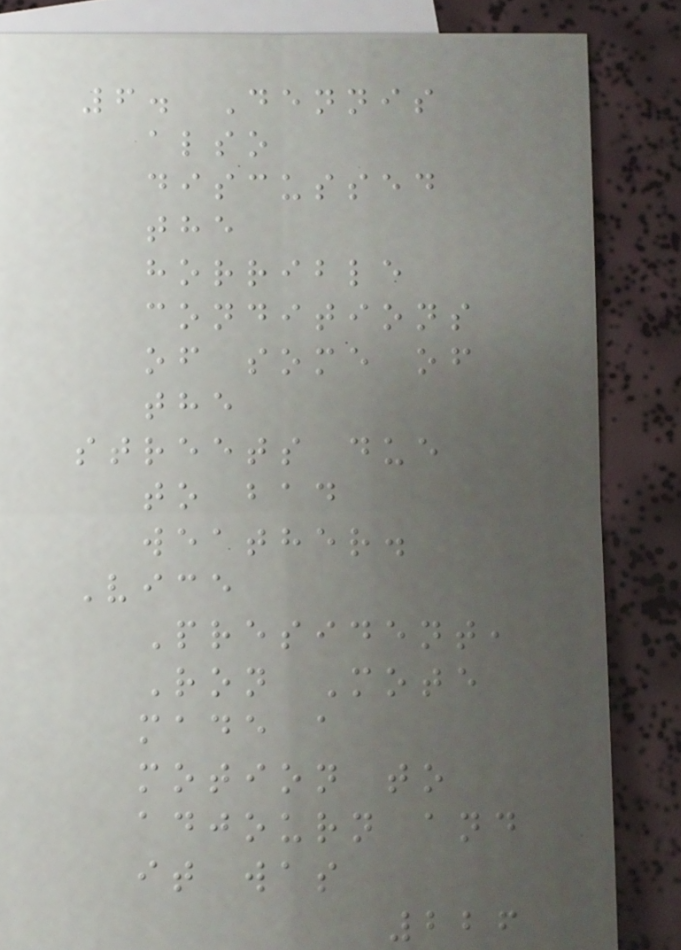6. Dennis
also
discussed
the
horrible
conditions
of some of
the
streets due
to bad
weather.
Vice
President,
Ron Mote
made a
motion to
adjourn and
it was
226
